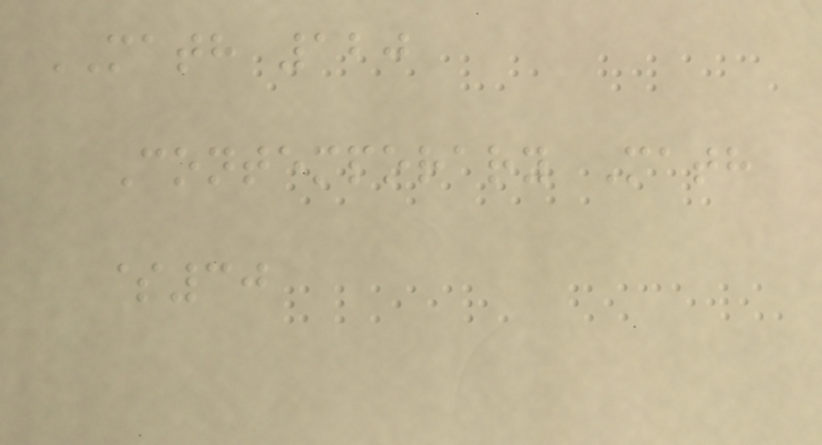MATH 120
Contemporary Math
$30
